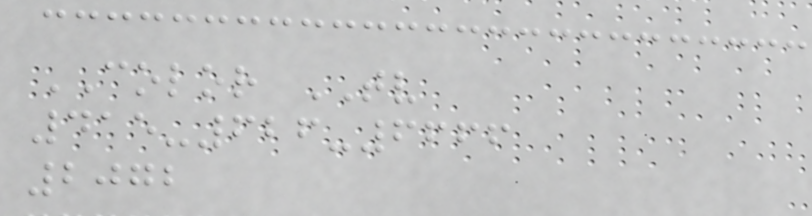COLOR TV
415-626-6666
2072
